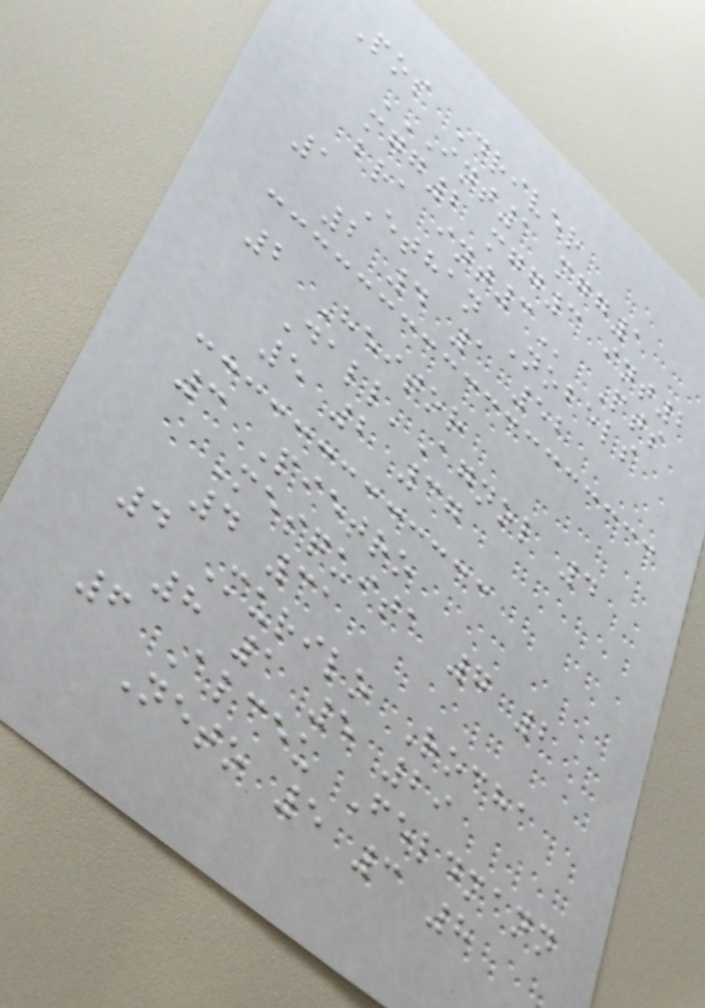Pos Driver
INT1 MGG1
MGG2 MGG3 INT2
BRA INT3 Pts
1 Ethan Nobels
2 4 1 52
2 Heitor
Dall'Agnol 4
5 2 37
3 Pietro
Mesquita 7 2
4 31
4 Murilo Rocha
8 1 5 29
6 Alceu Feldmann
Neto 5 3 8
